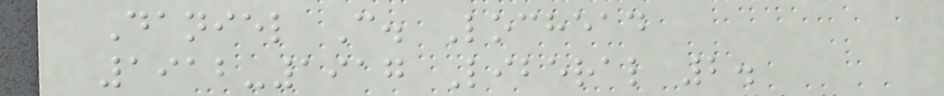Daniel C. Lochead
1912-1917 Liberal 2.
